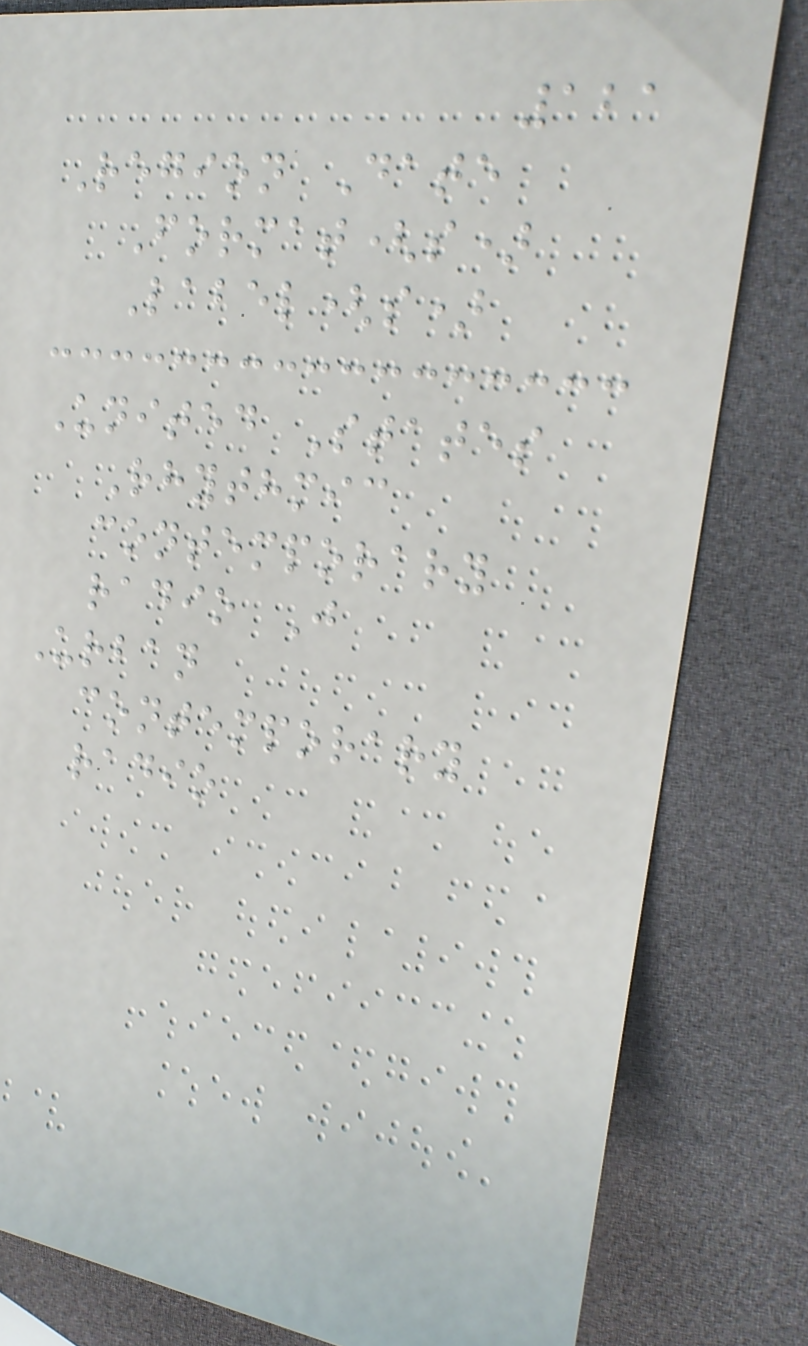121
Region Date
Format(s)
Label(s)
United States
Rhythmic
contemporary
radio J
Urban
contemporary
radio
